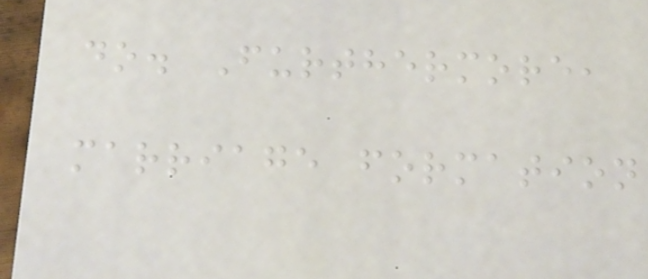do. Furthermore,
marriage formation
